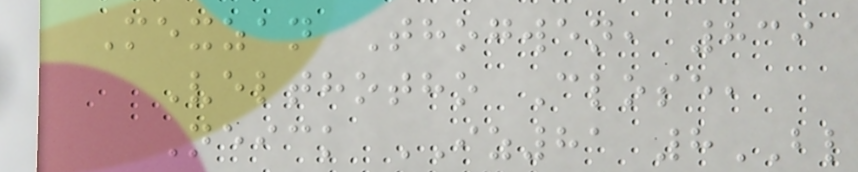Mexzan Thogwen, 839
Velthotho Close,
Neick IZ81 8BL
